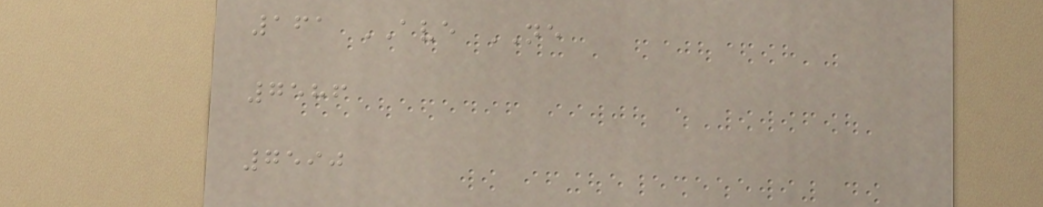161 AVE NE
7586
7590
